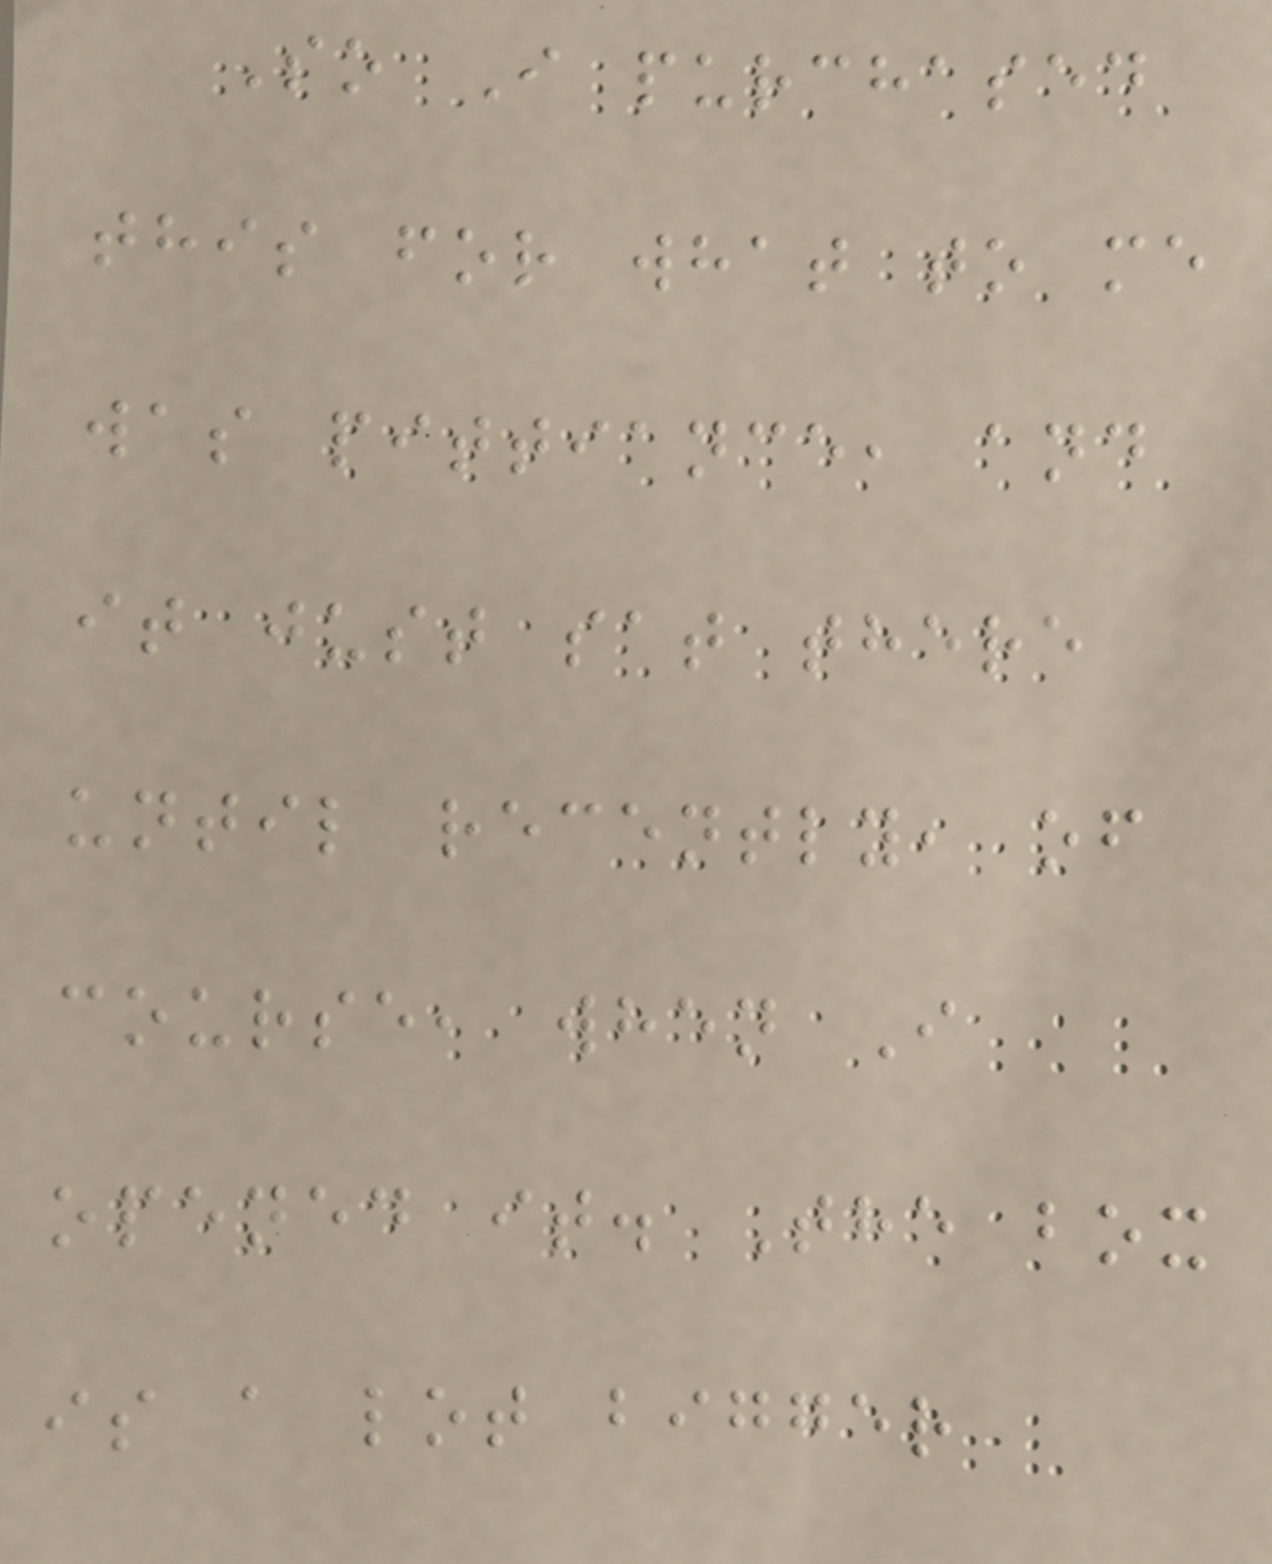So I purchased
this for what to me
was pittiance, and
it just sat there
until recently, of
course, when I
opened it. The box
is a lot bigger
